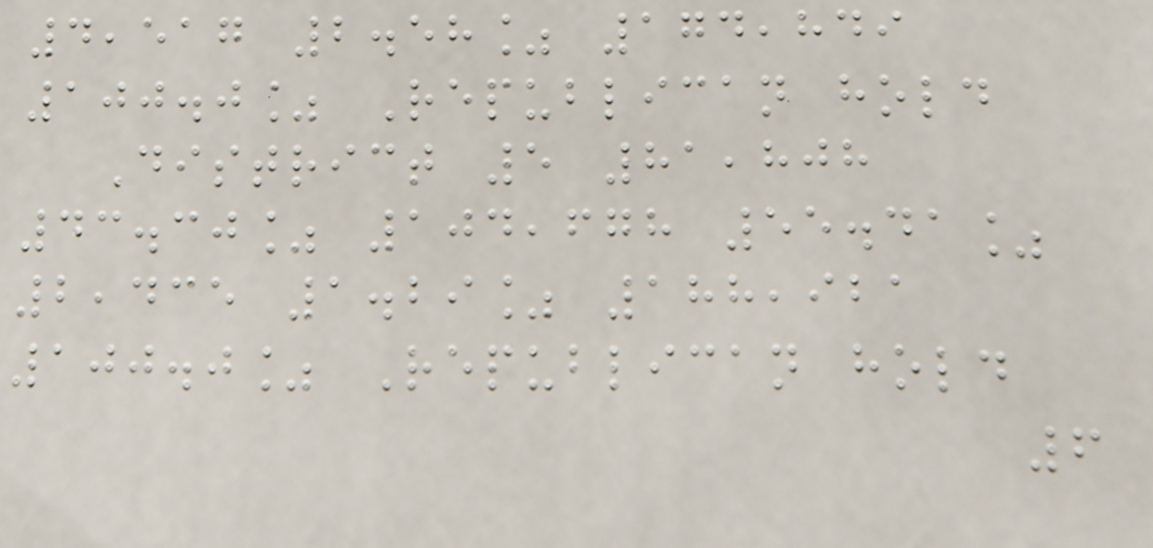4,517 2.58% 174,849
100.0% Republican hold
District 5 81,808
43.30% 104,678 55.41%
2,435 1.29% 188,921
100.0% Republican hold
6
